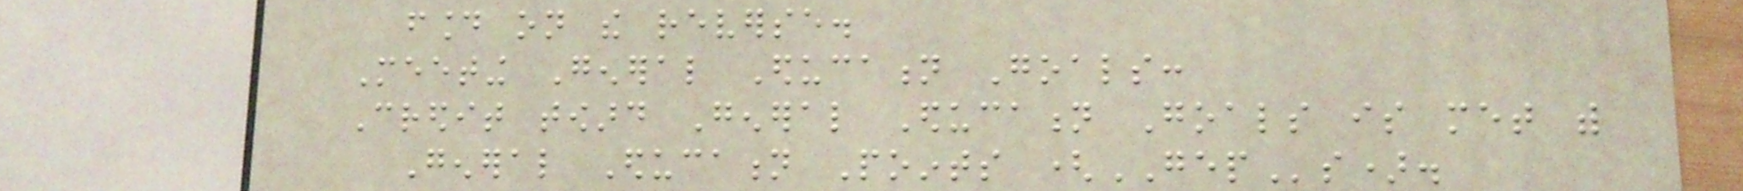found on the reverse.
Meeting General Education Goals:
Credit toward General Education Goals is met with
General Education Points (GEPs).
